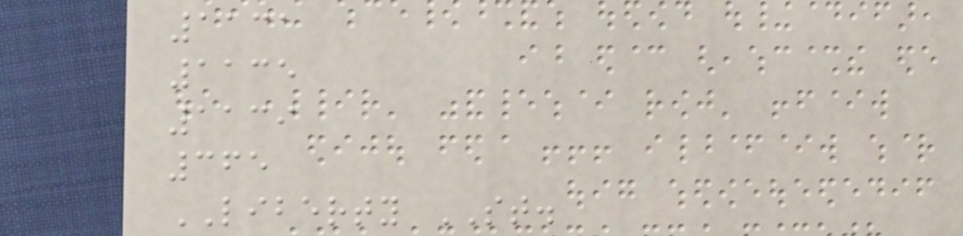1131
1135
1139
365
LIBERTY ST.
